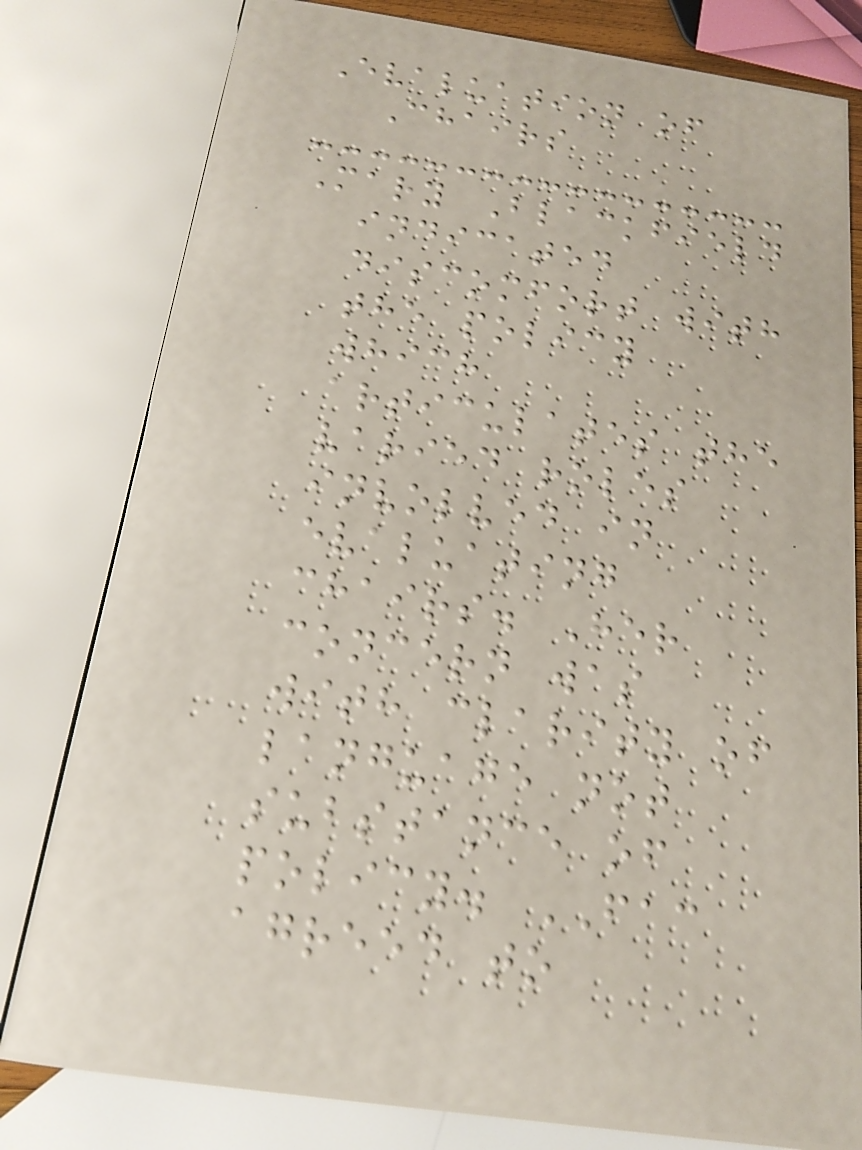Evaluation of
Chairs
Mary Blackfield
indicated
discomfort with
the policy
which
articulates the
varied roles
involved in
evaluating
chairs. Her
concern was
with clarity of
language not
substance of
policy. FAC
agreed to
